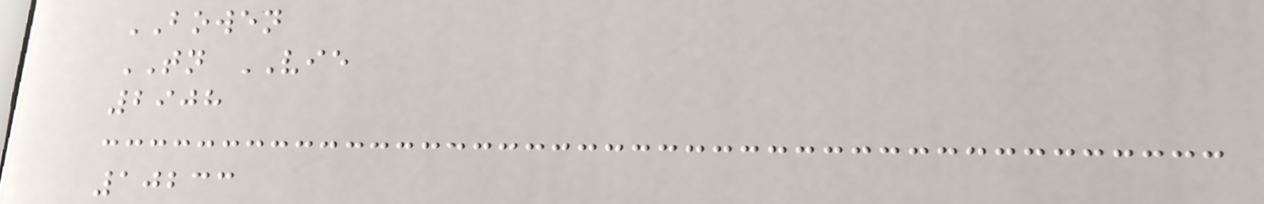BOWEN
TN VIE
2908
10233
